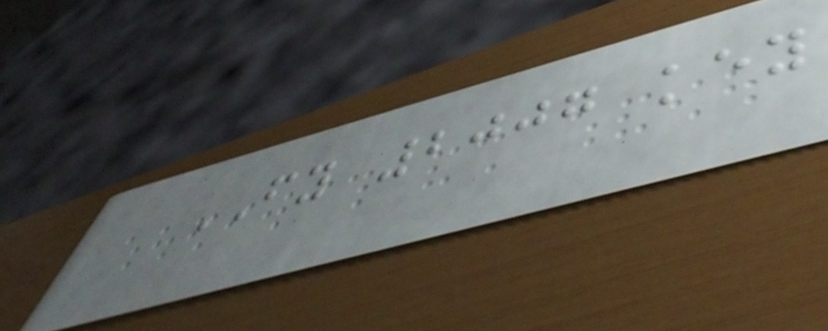FY 2007 key
